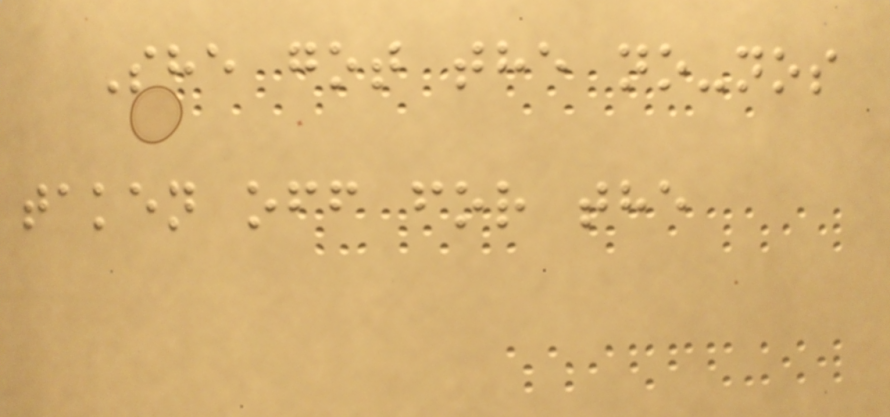She got the no-nos
taken off for the
